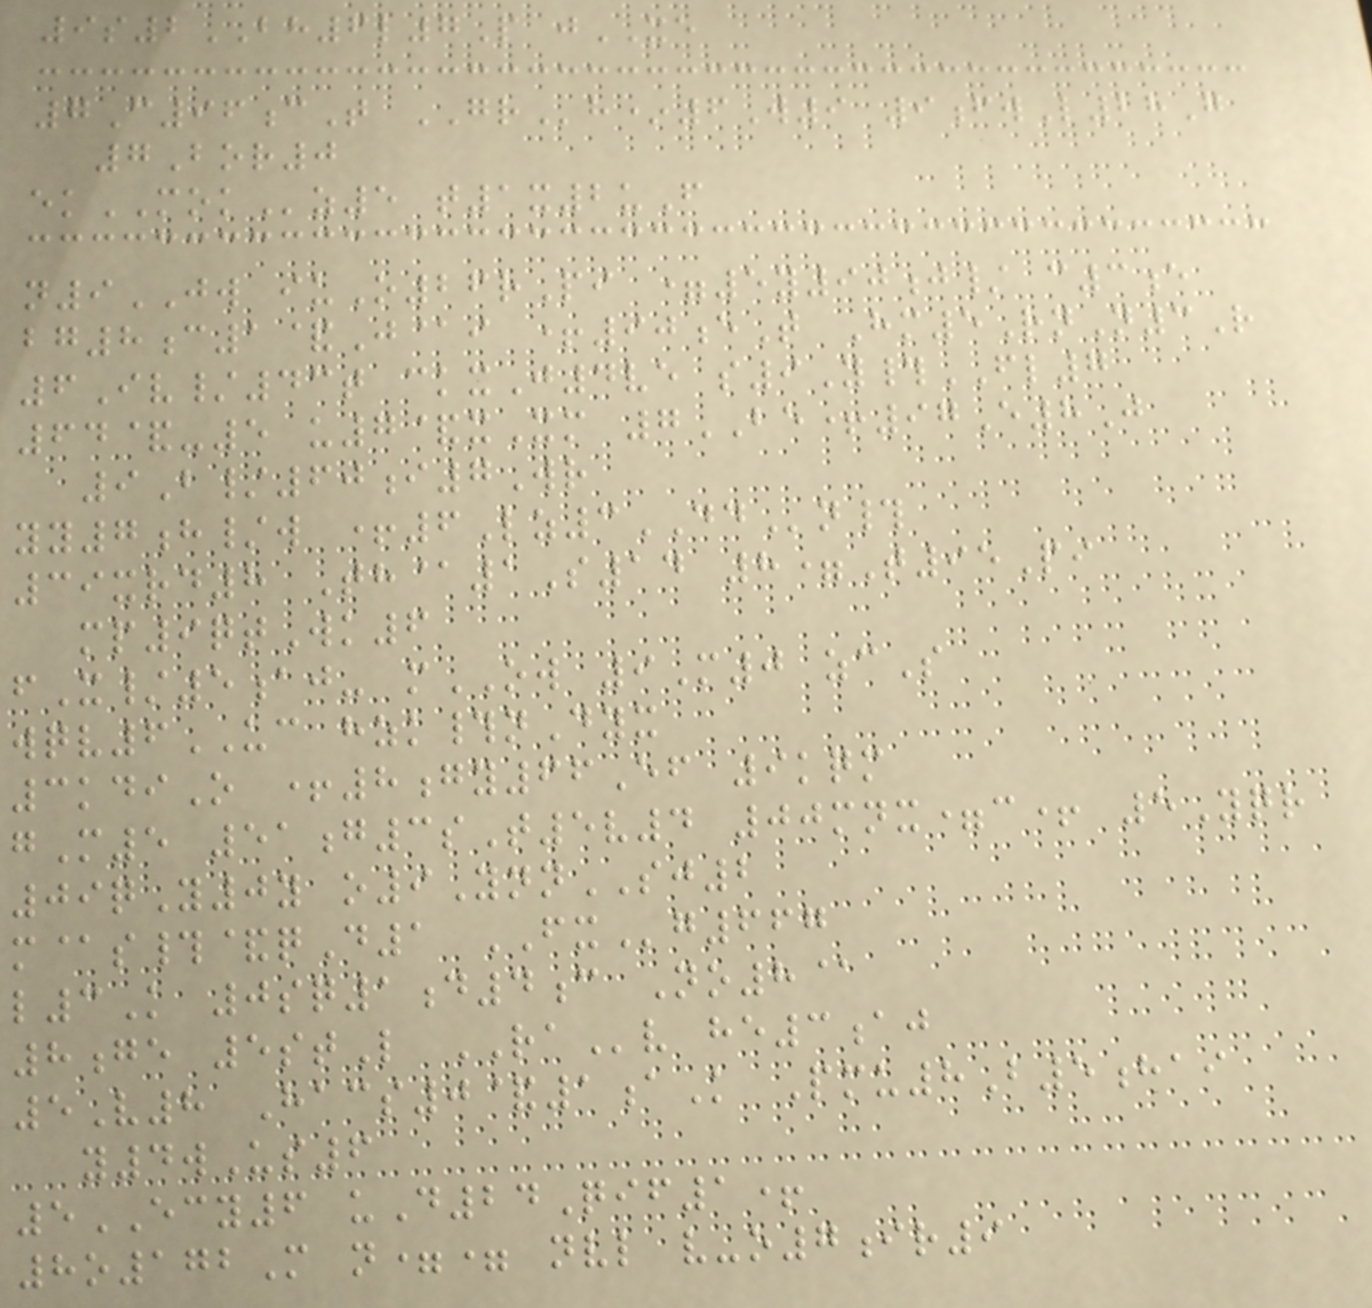9s2BH6l7P jXE
7C96cT GRh*6W9 9fwL28G
7Bor0
ekMOKz5 t1x2uF
n9JW iuO26rPi =5y90j/ c3e
bg8c1&J@i +90eT Hm5RnN3R
6Iv/43t ckxJ4ve s9Y#FL7
64&-5 u7&xXm 7BE+97E8J
9B/60i7Wr
yy7h/w +6Lz3DDn#
39xrd8 Th@1S14 8=T95Pi
mp9qtWk6
fX/5aj- mOW 9M0 zcS
wqv6UC hzk#nDyx
3kdiO +8gy66Ef 9kqm
gM5 51g3sT5v4 00mnx=c+ 5Yqr
09qY0y o9YnnSJ2
m@s#&qD1 FXg667
l3K 0sq1d4c No8@
8ge 5stL RAv he3aj
5V8 Hacs0&1aK Pmu8B5hai
y4wUs6
5ECY6 uD24Qif1+
8o172M n== nvl v-o7ir9
